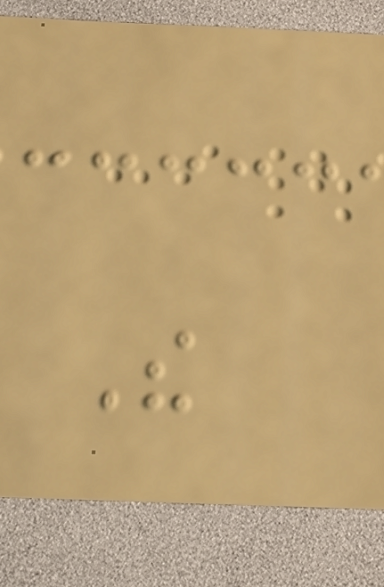The
